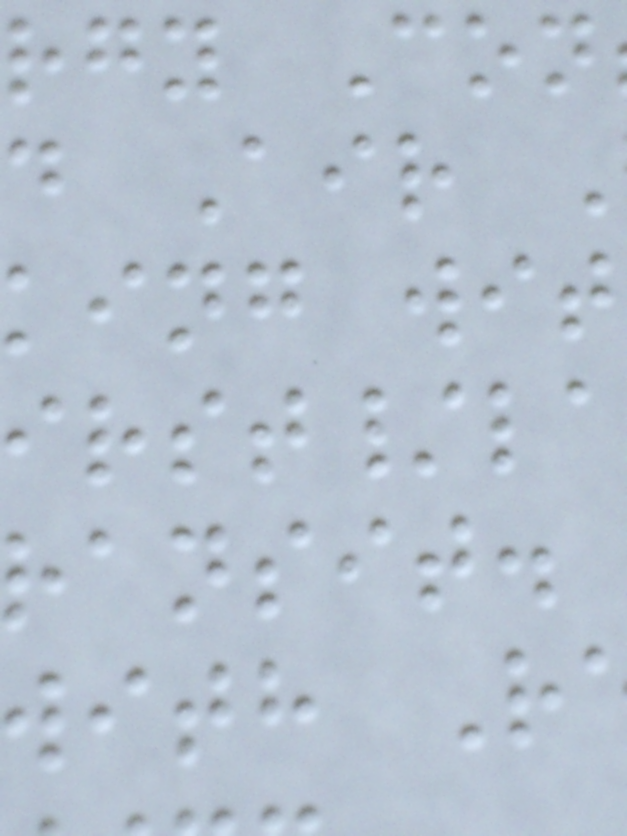rgy Con
king wit
ransit.
with R
